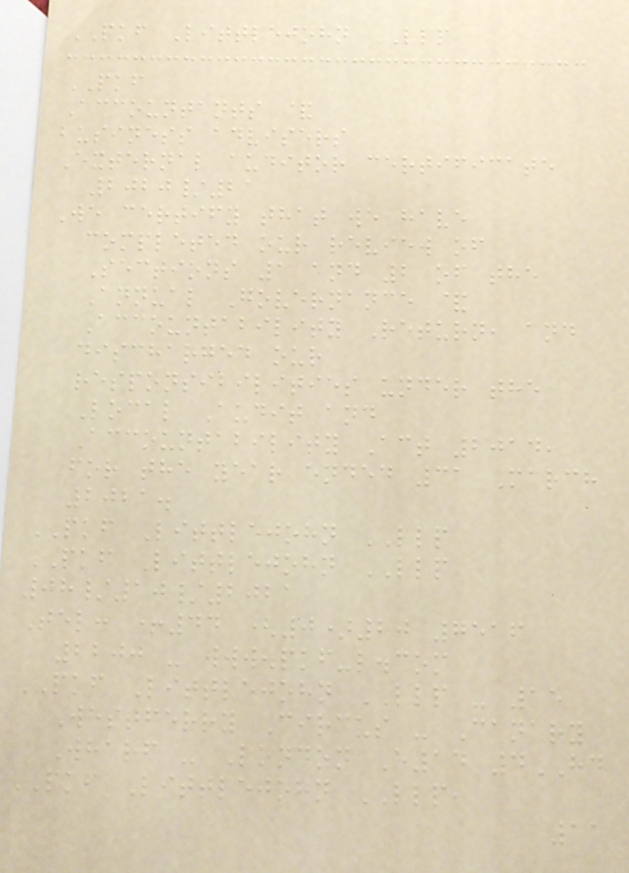PKF Littlejohn LLP
PKF
Accountants &
business advisers
External auditor certificate
2020/21
We certify that we have
completed our review of
Sections 1 and 2 of the
Annual Governance &
Accountability Return, and
discharged our
responsibilities under the
Local Audit and
Accountability Act 2014,
for the year ended 31 March
2021.
PKF Littlejohn LLP
PKF Littlejohn LLP
08/10/2021
Tel: +44 (0)20 7516
2200 - www.pkf-l.com
PKF Littlejohn LLP - 15
Westferry Circus - Canary
Wharf - London E14 4HD
PKF Littlejohn LLP,
11
